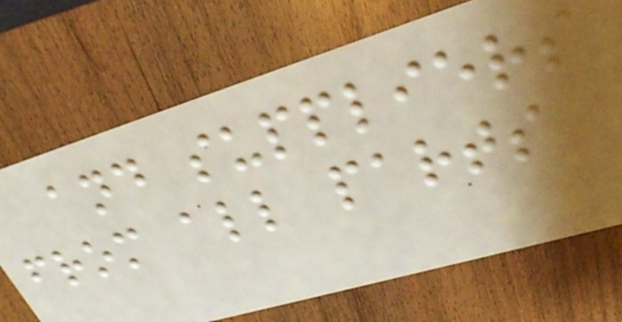and suppliers
from all parts
